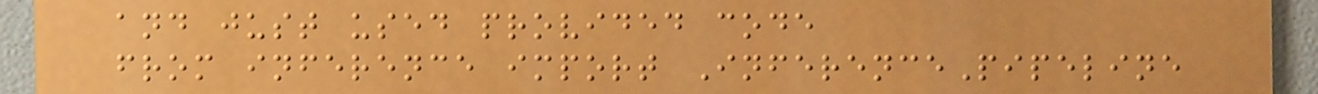and just used provided code
from inference import InferencePipeline
